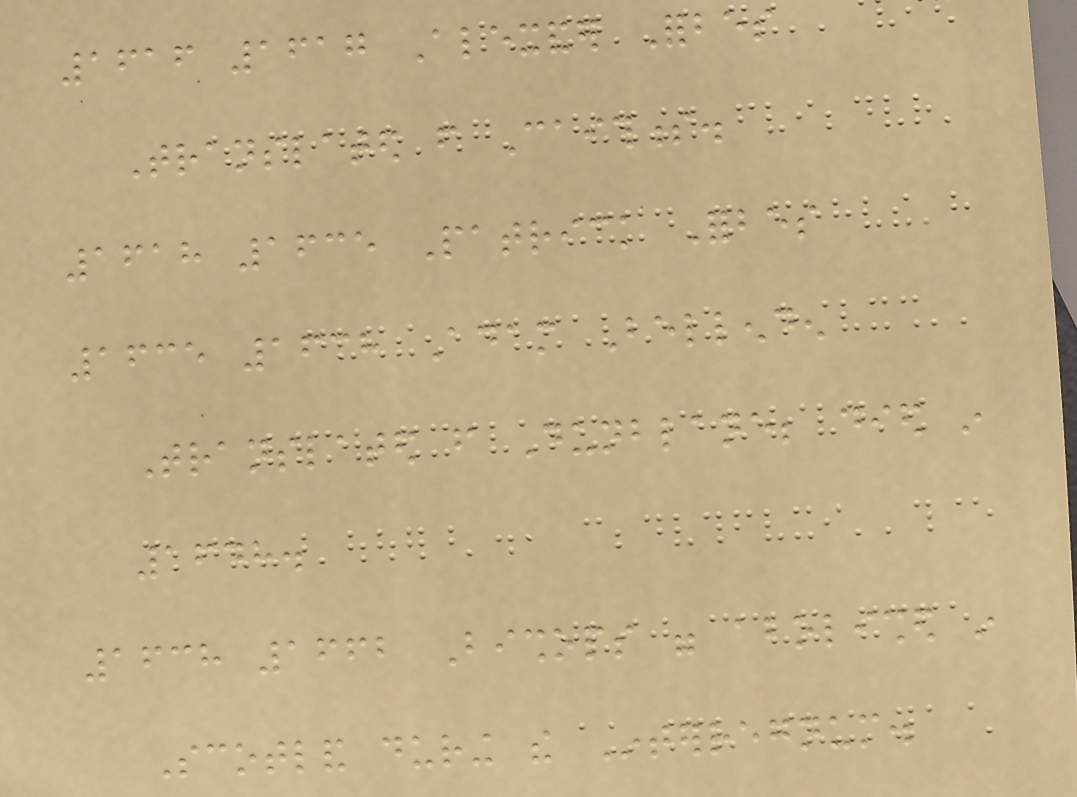1616 1617 Alexander Forbes
Translated from Caithness.
1618 1635 Patrick Forbes
1635 1638 Adam Bellenden
Translated from Dunblane; died in
1648.
1638 1662 Bishops were abolished in
Scotland during the Interregnum.
